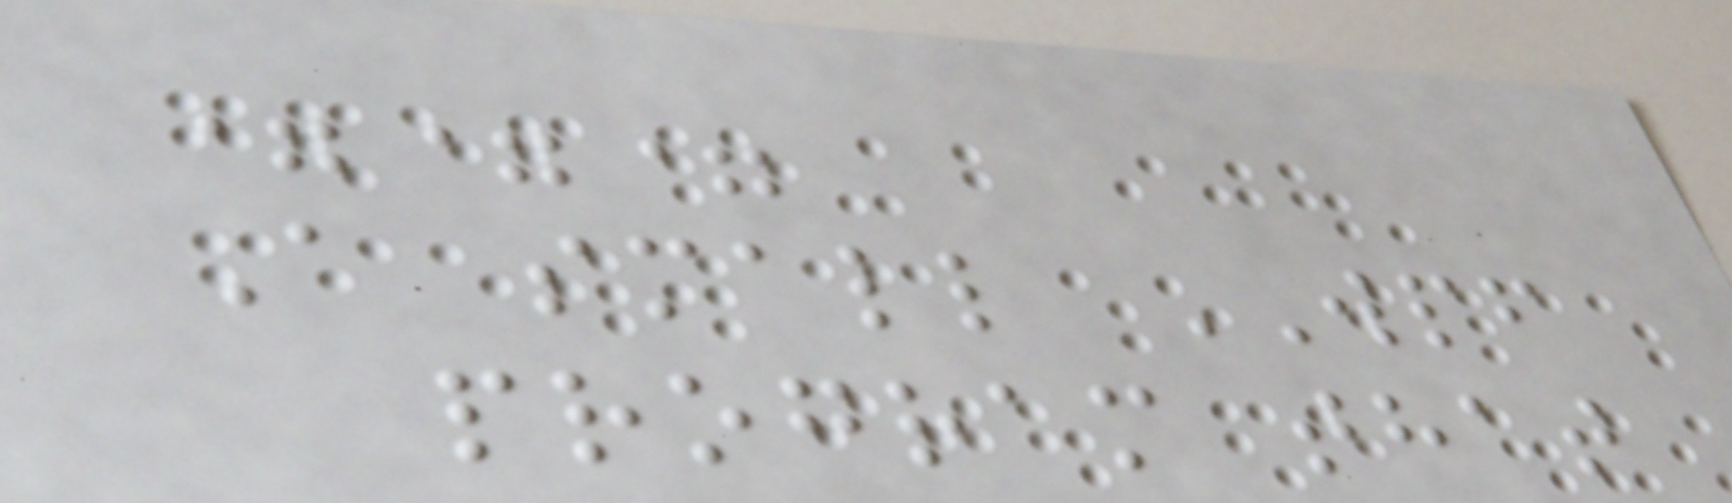===
A small WPF
program that
